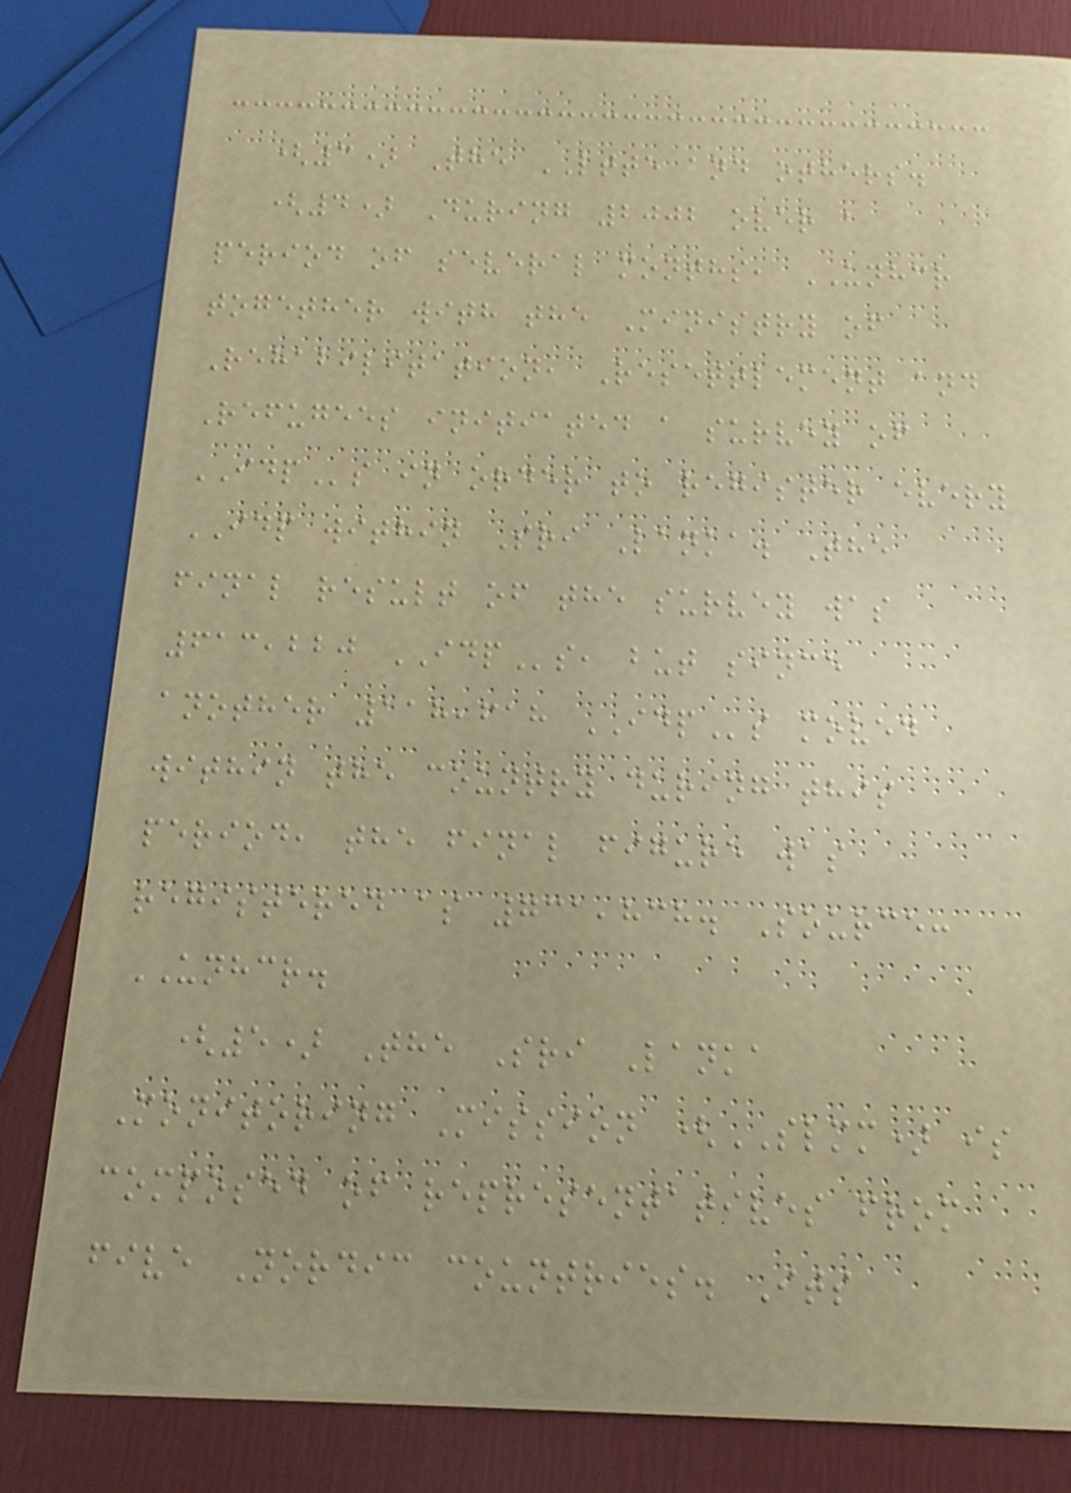(3) The LTTE and others.
(4) During 2002 over a
period of several months, UNHCR
together with the Ministry of
Rehabilitation, Resettlement and
Refugees initiated a survey of
IDPs in order to register every
IDP within Sri Lanka. The
final result of the survey was
613,220 IDPs, but since
another 118,618 IDPs moved
within the country during this
period, the final figure was
registered as 731,838. Source:
UNHCR.
(5) The Sri Lanka
Monitoring Mission (SLMM) is
composed of representatives from
five Nordic countries. Its
